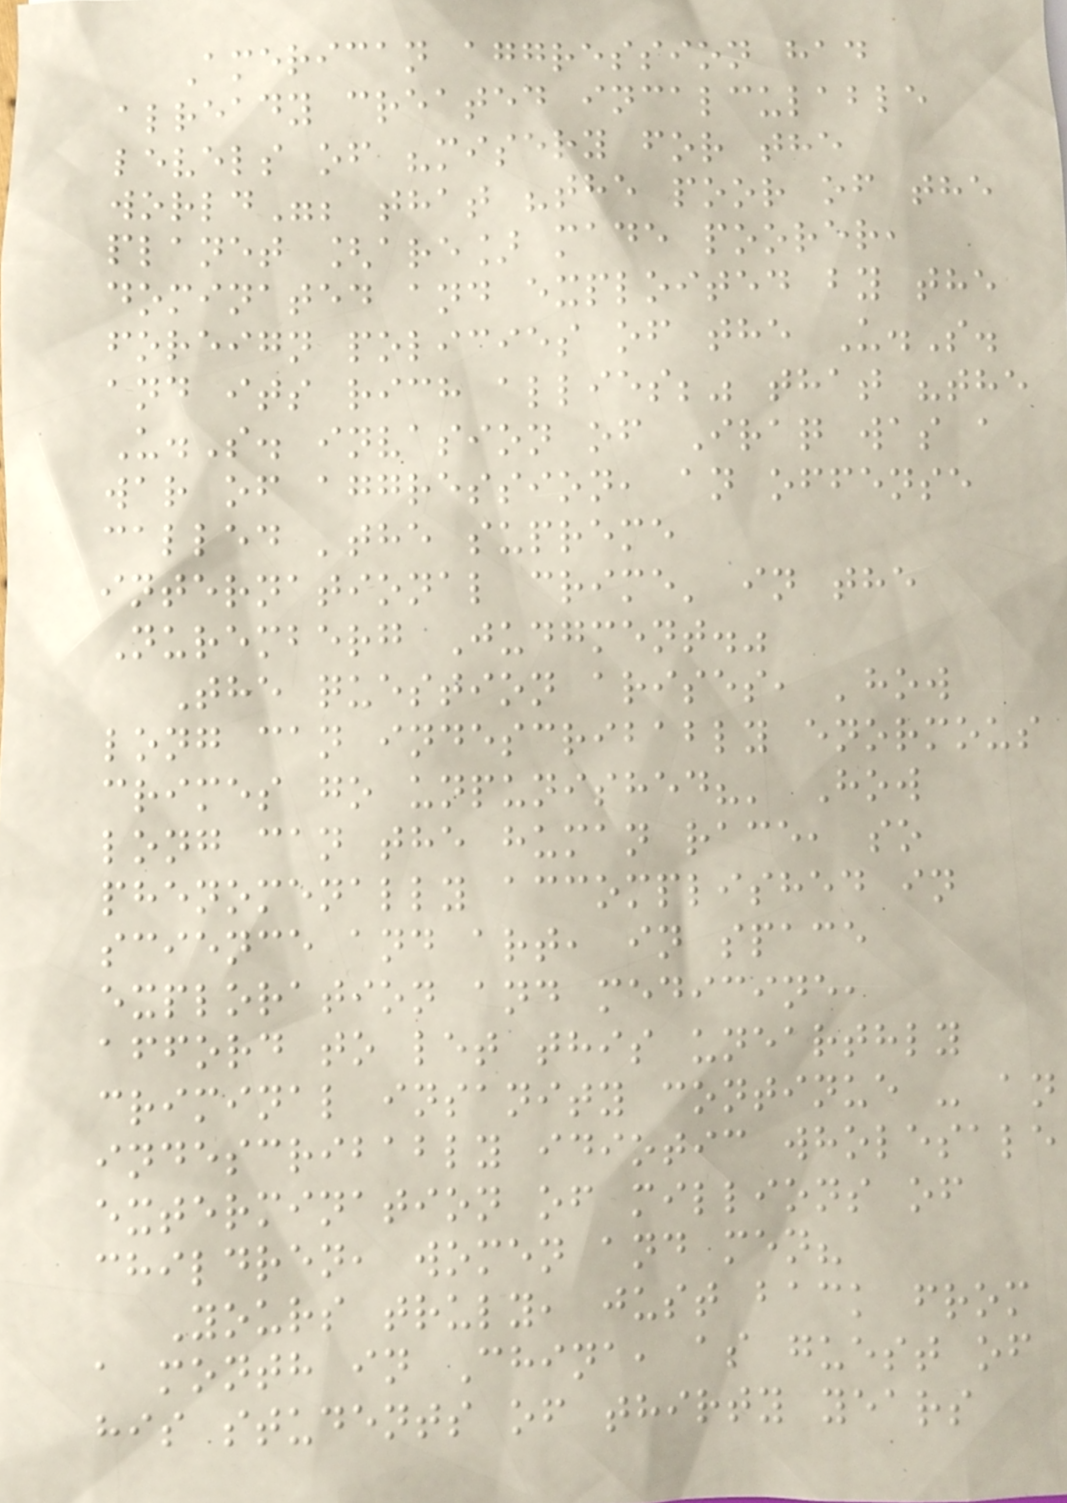American aggression had
already created incalculable
levels of "misery for the
world"; that "the poor of the
planet [are] made poorer,
dominated and exploited by the
foreign policies of the U.S.
and its rich allies;" that "the
U.S. invasion of Iraq was a
war of aggression, an offense
called 'the supreme
international crime' in the
Nuremberg Judgment."
The question arises, 'how
long can indescribably enormous
crimes go unpunished?' How
long can the human race, so
phenomenally accomplished in
science and art, in space
exploration and medicine,
afford to let this unearthly
criminal insanity continue - an
indescribably idiotic wholesale
extermination of millions of
children, women and men?
Yours truly, just back from
a month in China, as guest of
his students of thirty years
